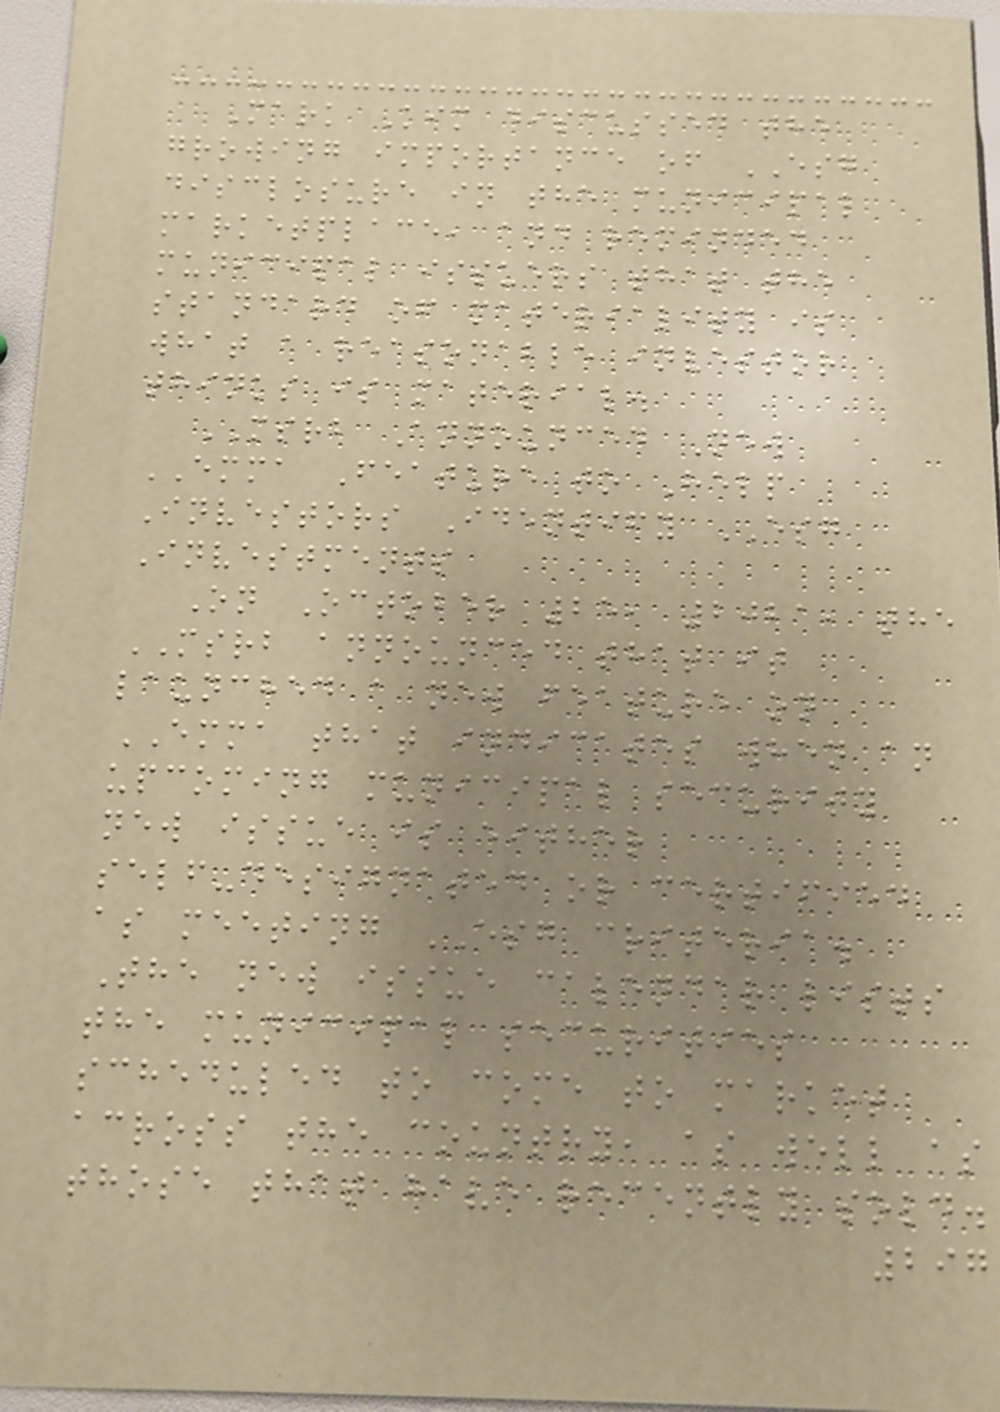Mark Kim discussed the
growing importance of ESG
disclosure in the municipal
marketplace, and reminded
municipal issuers that the
standard of materiality is
what a reasonable investor
thinks is material.
MSRB Announced New
EMMA Feature to Help
Investors Identify ESG
Investments
On October 25, 2021, the
MSRB announced that it
launched a new feature on
EMMA that indicates when an
upcoming municipal security
new issue is either
self-designated or certified
as meeting ESG criteria.
The new issue calendar lists
the municipal securities
scheduled to come to market
across the country, as well as
those that have recently sold.
297
